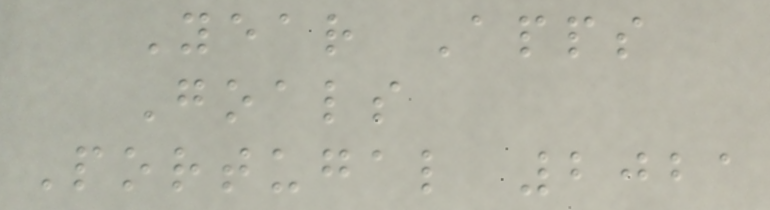Year Apps
Goals
Portugal 2021
